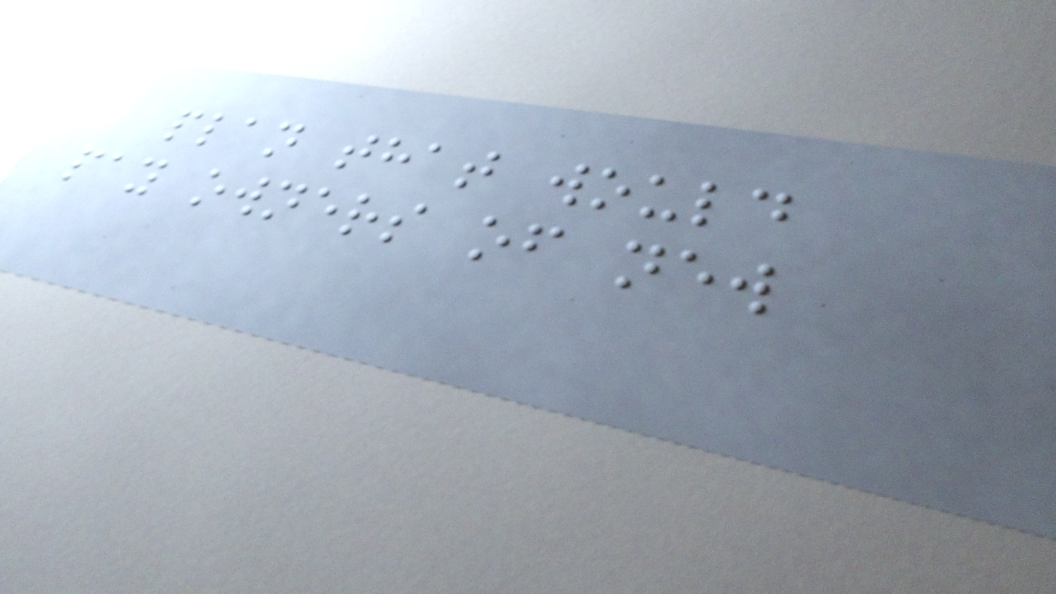plan that would
pay owners of new
